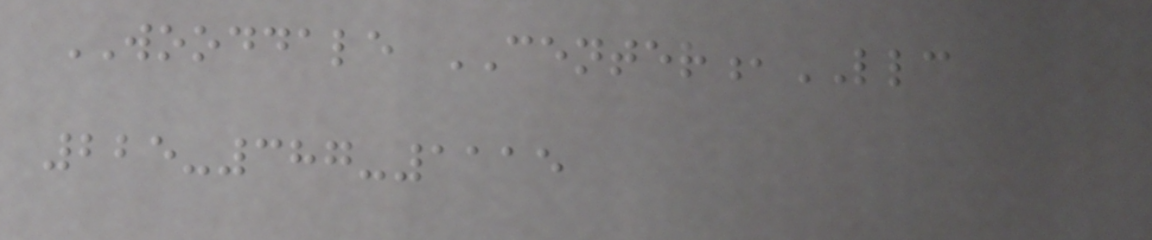WOODDALE CENTER,LLC
225-387-1115
